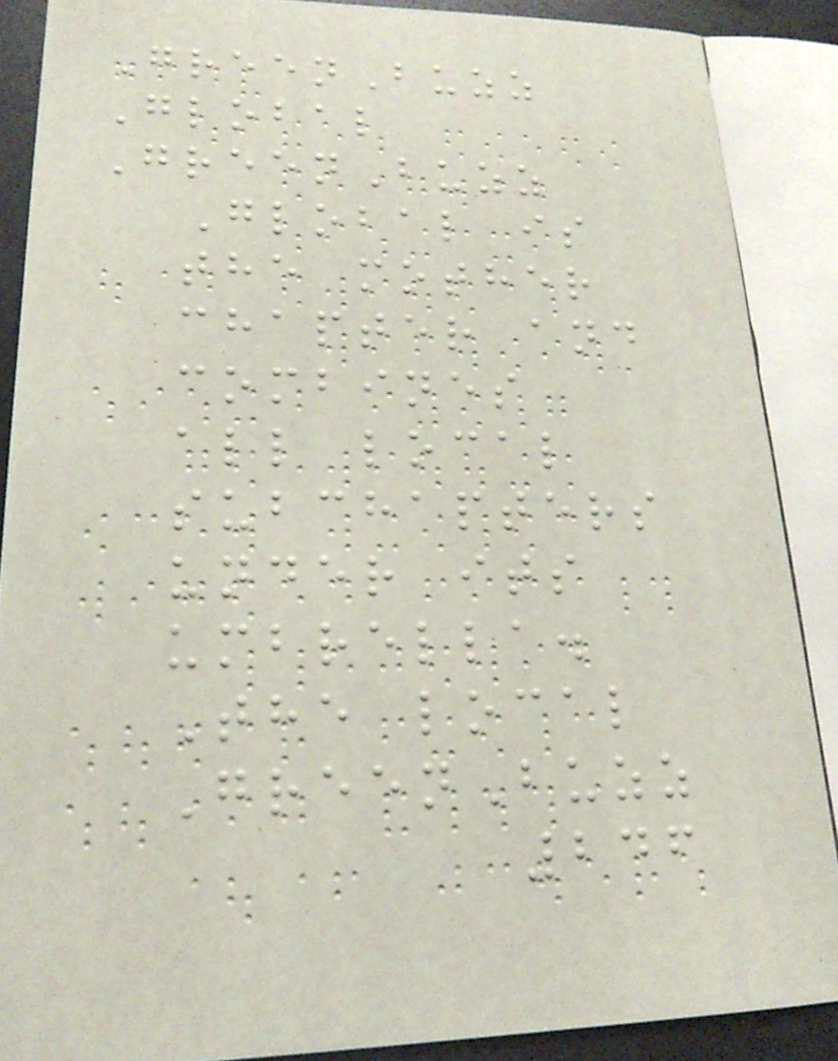GreenBuzz
Global
GreenBuzz
Global is
the mother
chapter and
combines
all local
subchapters
under its
umbrella.
The local
GreenBuzz
246
